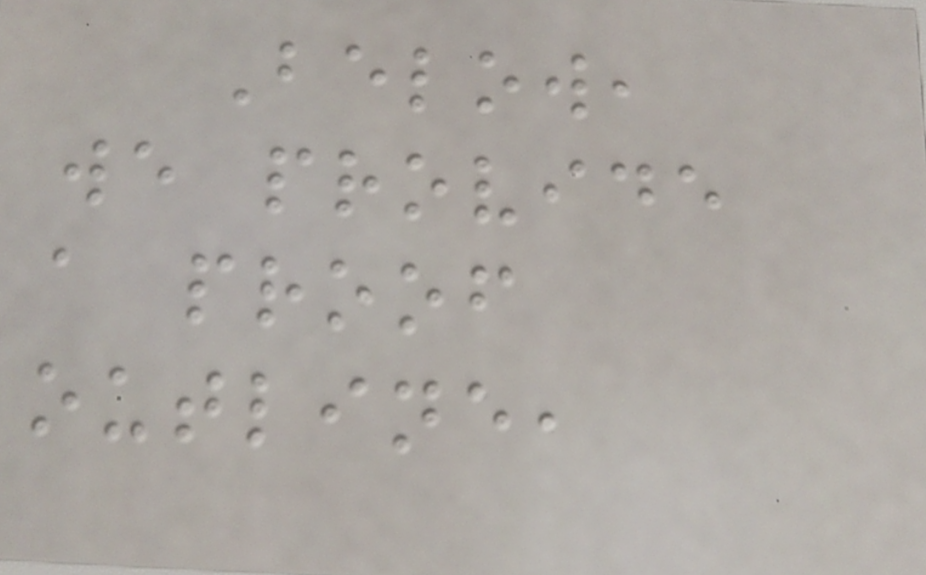Below,
we provide
a proof
outline,
